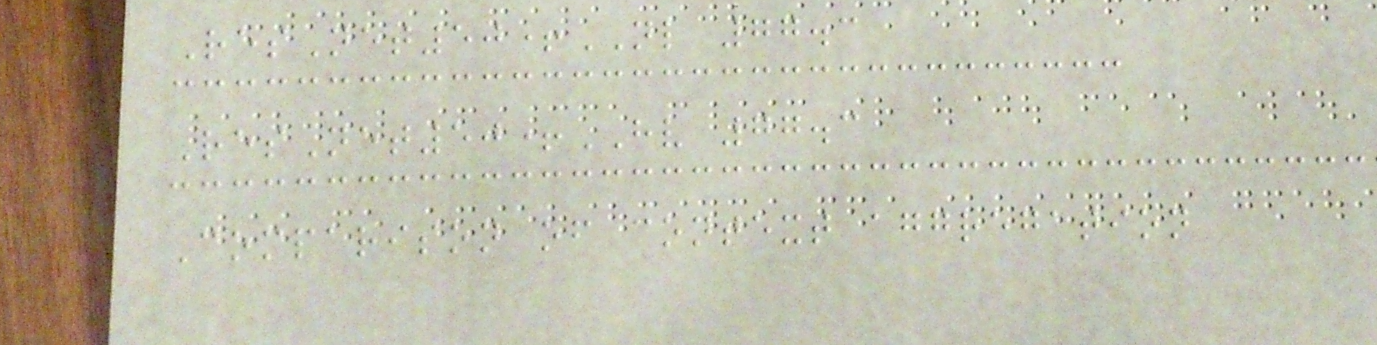ResNet50+NL 77.3
ResNet50+HV 77.3
Comparison of context aggregation
